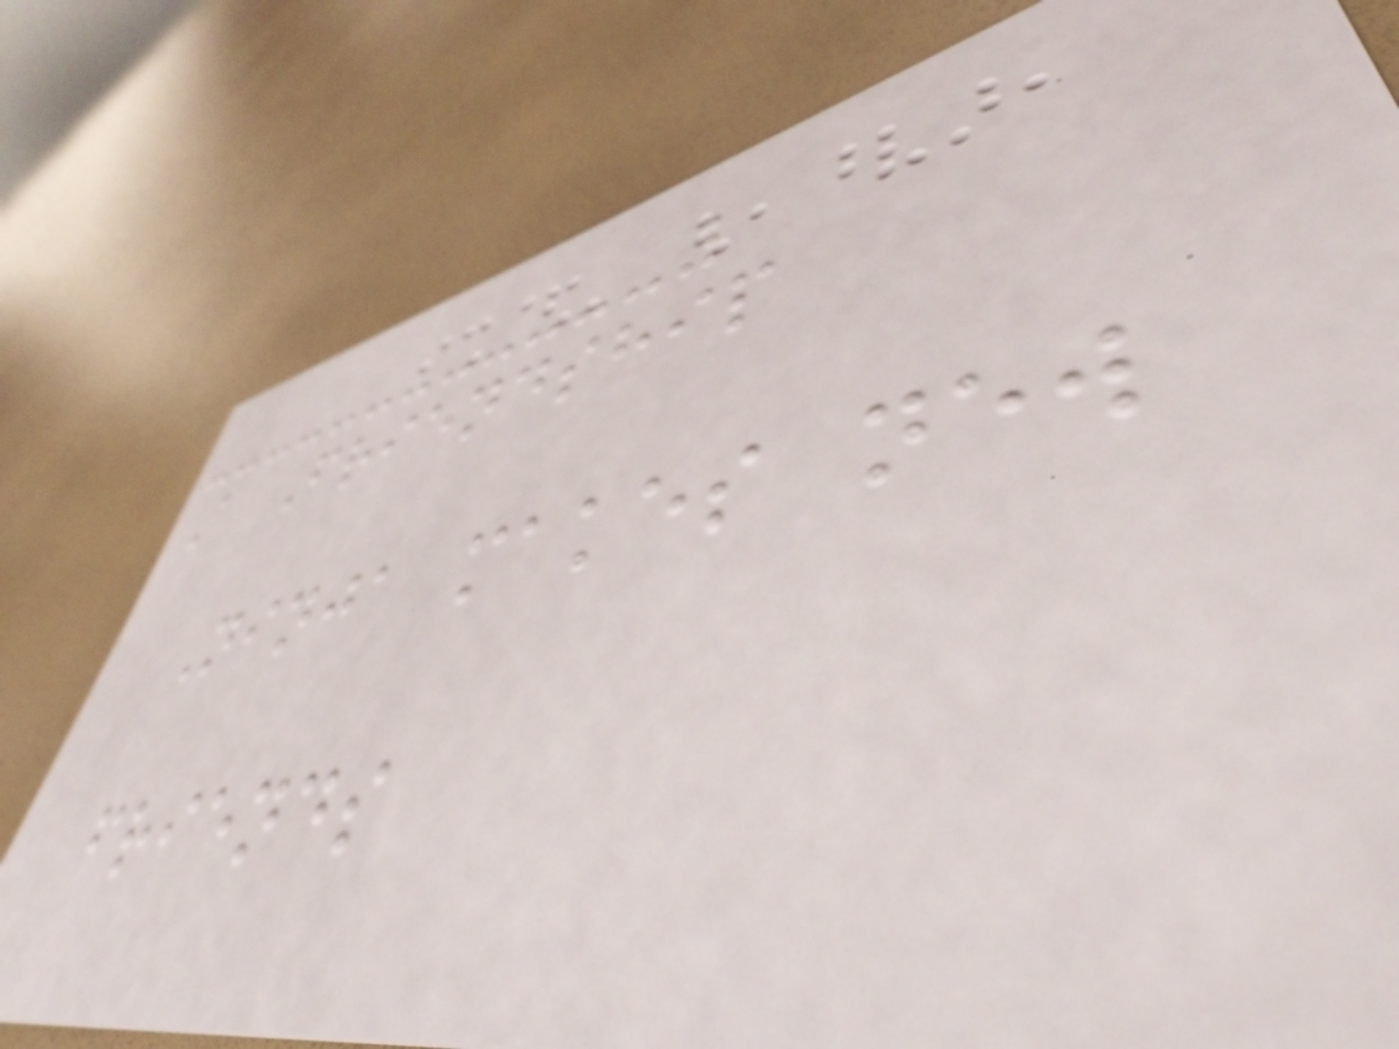A Friendship
Ninja makes new
friends
